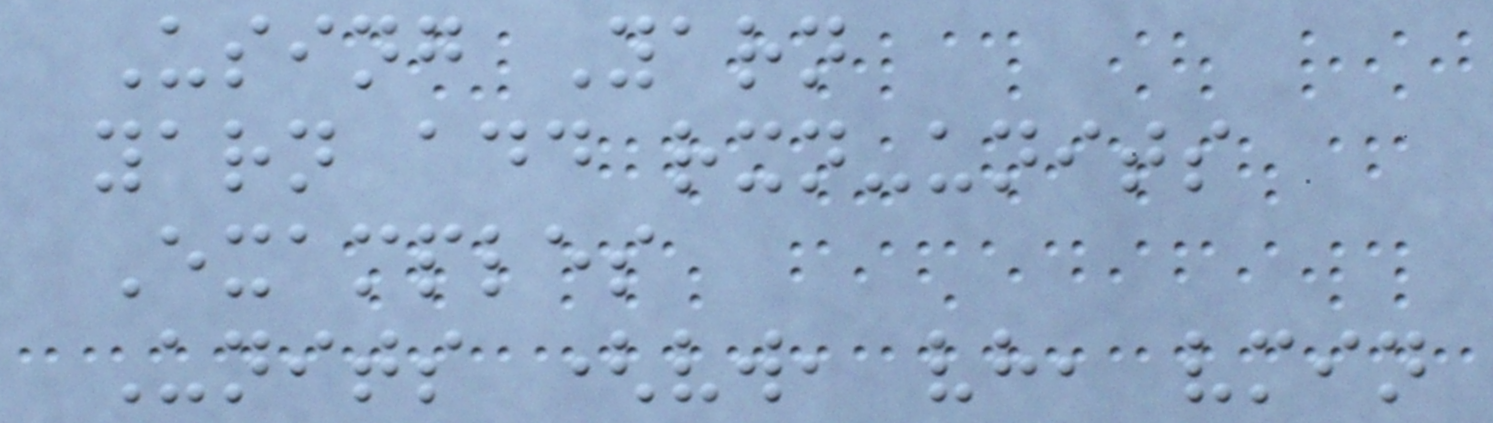Using Yarn
yarn add rxn-units
Examples
Units (vw, vh, vmin
